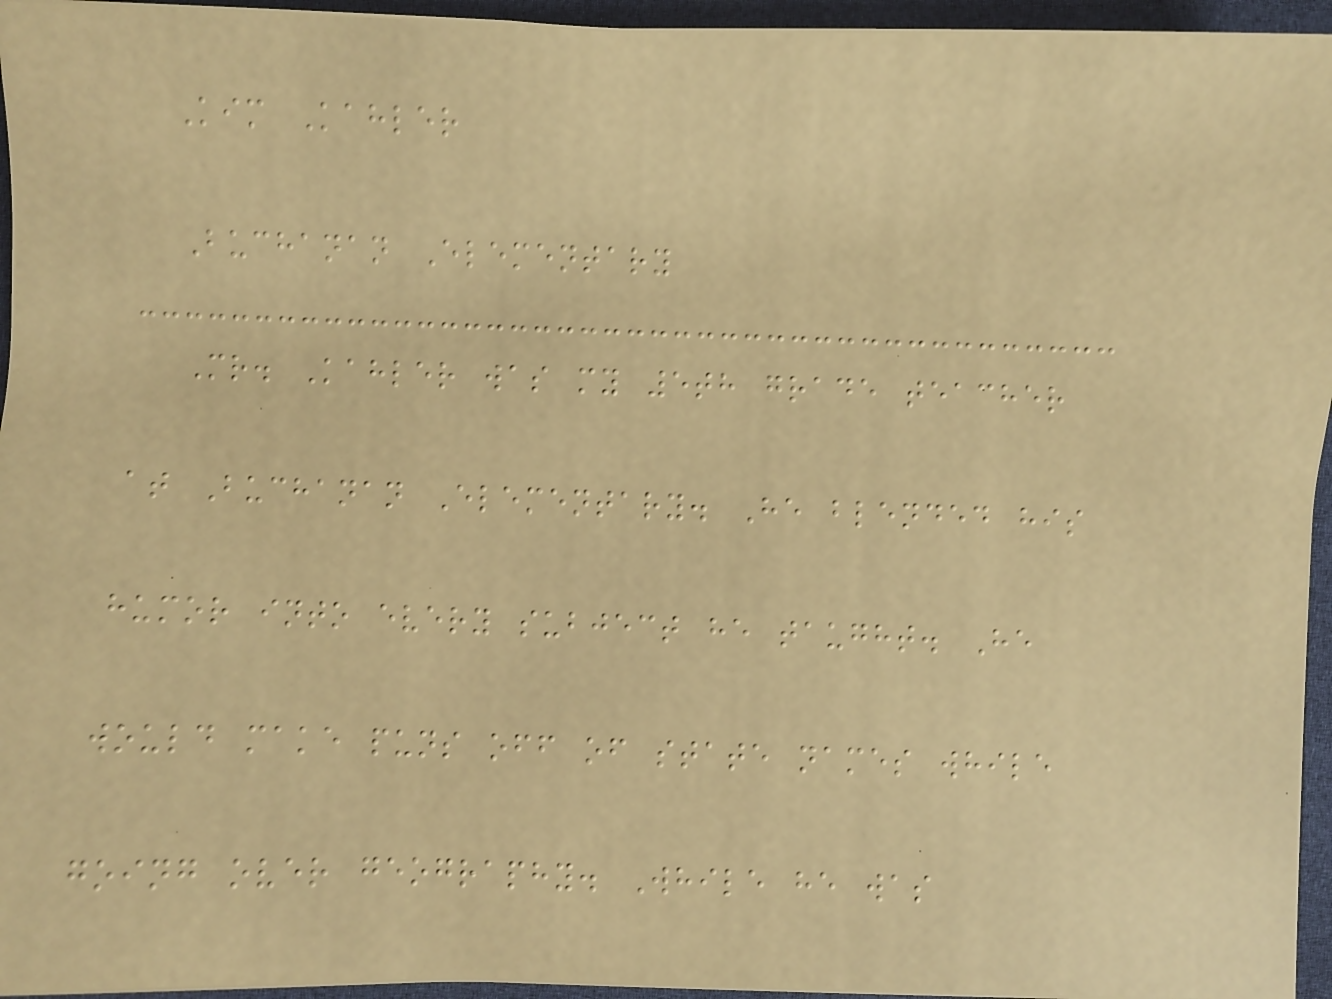Kim Kahler
Buchanan Elementary
Mr. Kahler was my 5th grade teacher
at Buchanan Elementary. He blended his
humor into every subject he taught. He
would make puns off of state names while
going over geography. While he was
